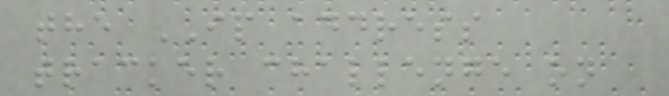the IP address
tracker challenge on
